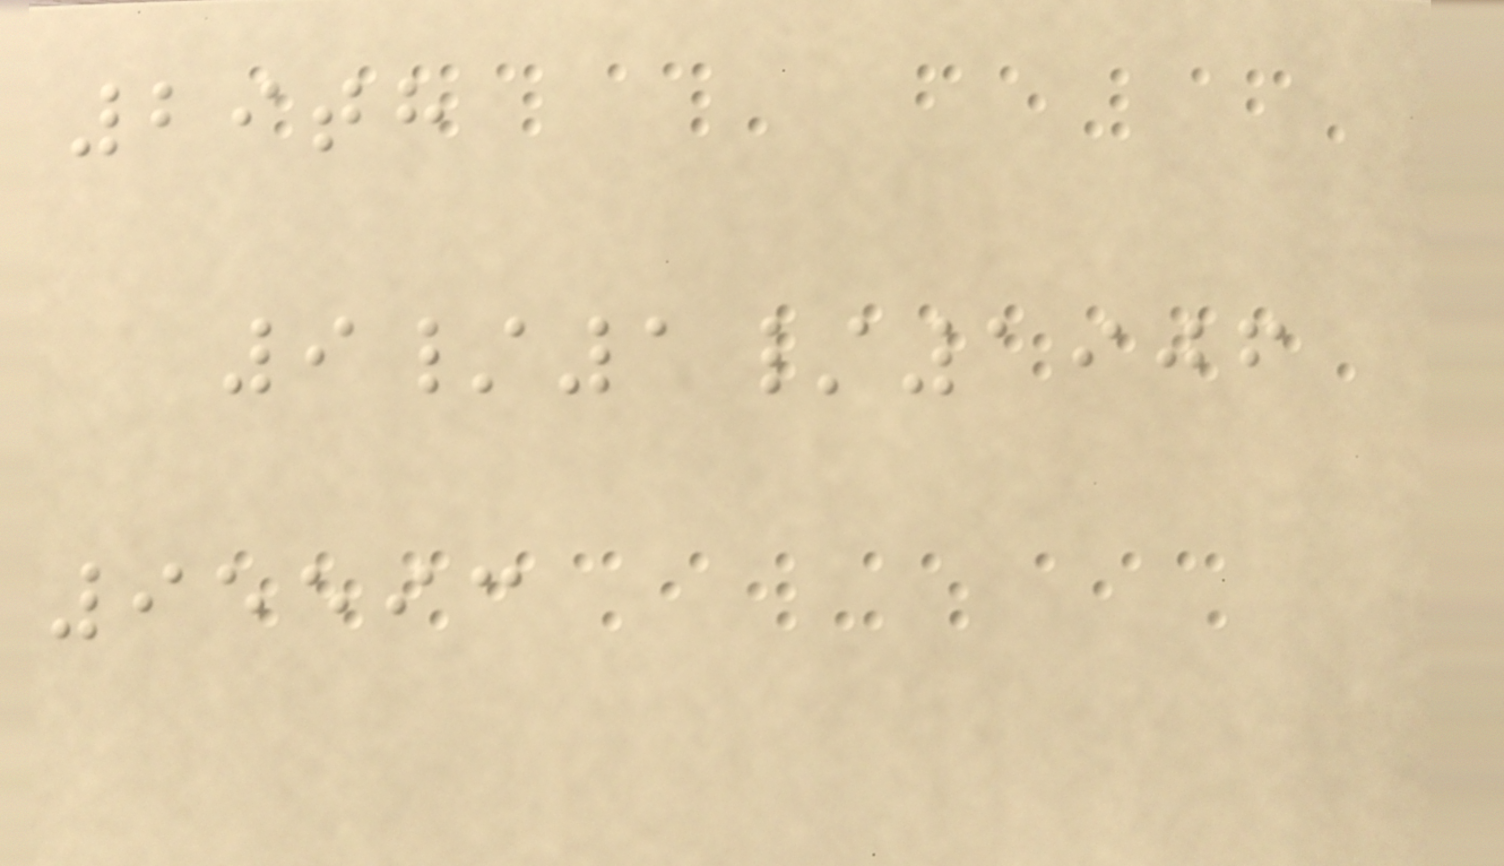29th
9/1/1906
95593
